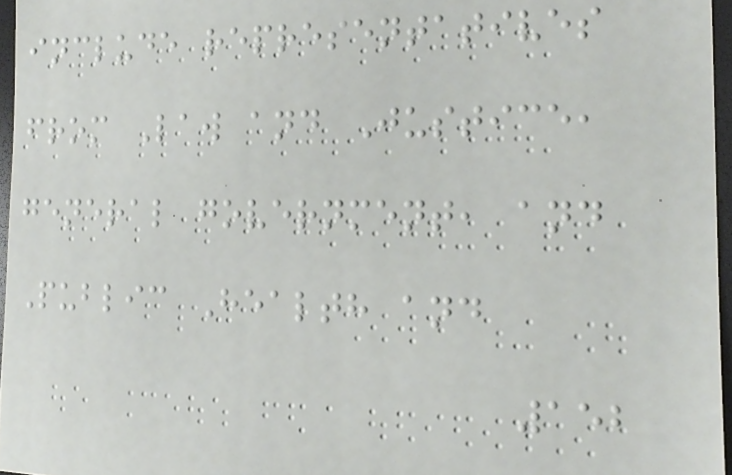include representatives
from Law and Justice,
general government, and
Public Health and
152
